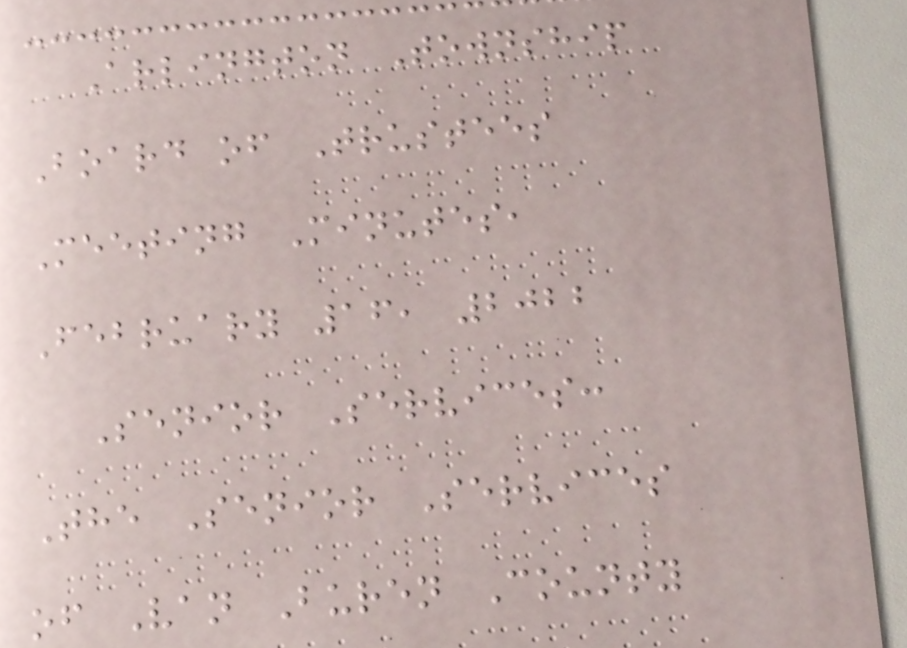Arlington Township
Board of Trustees
Meeting Minutes,
February 16, 2022
Senior Services:
The Senior Services
of Van Buren County
